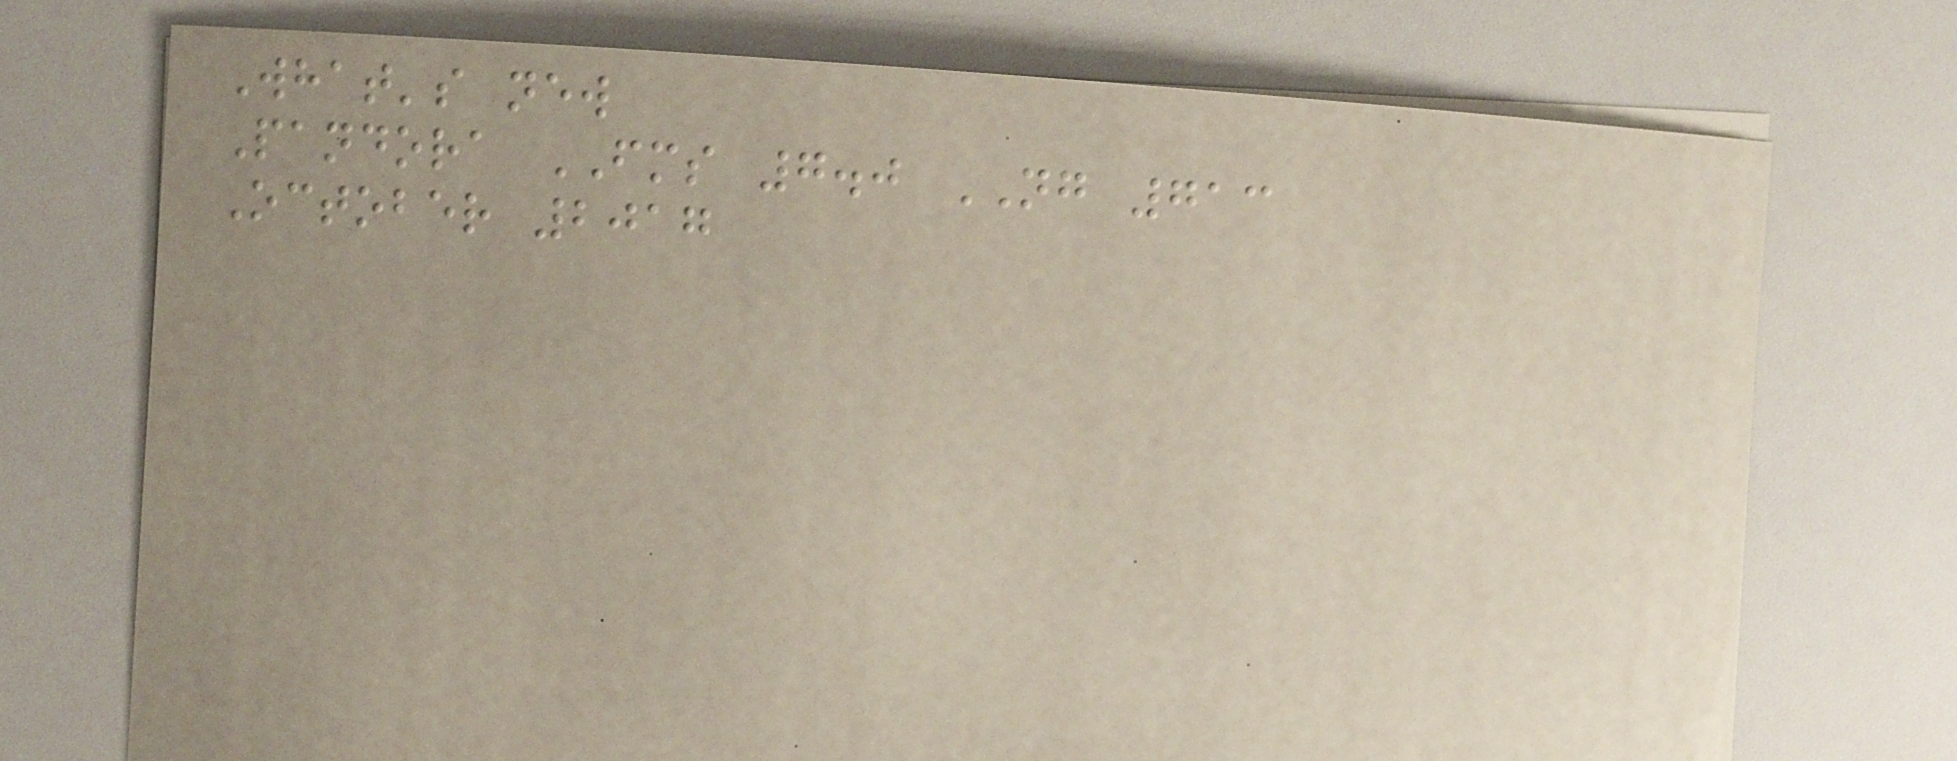What's new
Pandora FMS 7.0 NG 713
October 2017
